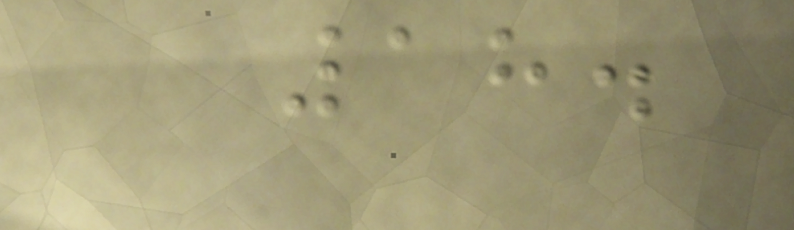18.
